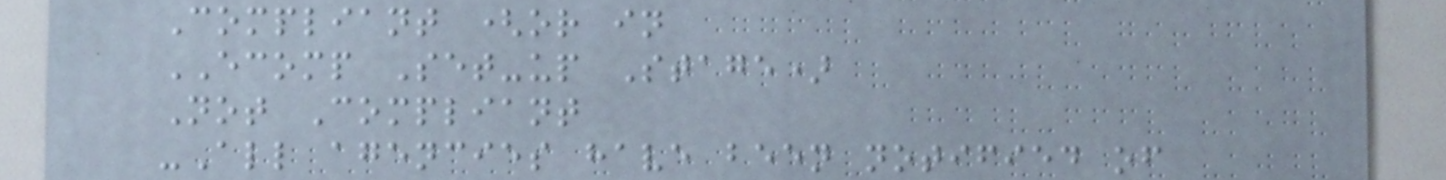Compliant (or in
ECOMP Set-up Stage)
Not Compliant
-All agencies have been notified of
